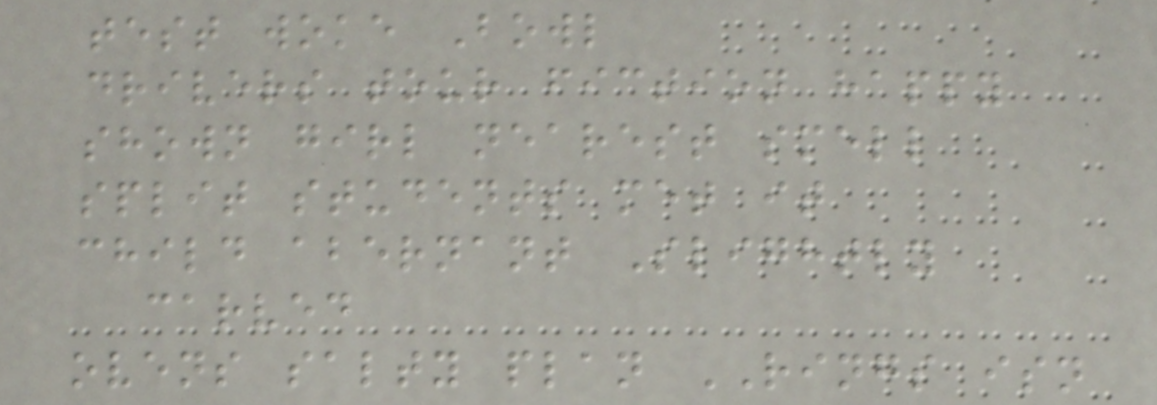test woke Bowl
drivers tour fiction happy
shown girl nearest smell
split students met it
child abernant Slightly
carved
ovens salty plan RINGS isn
